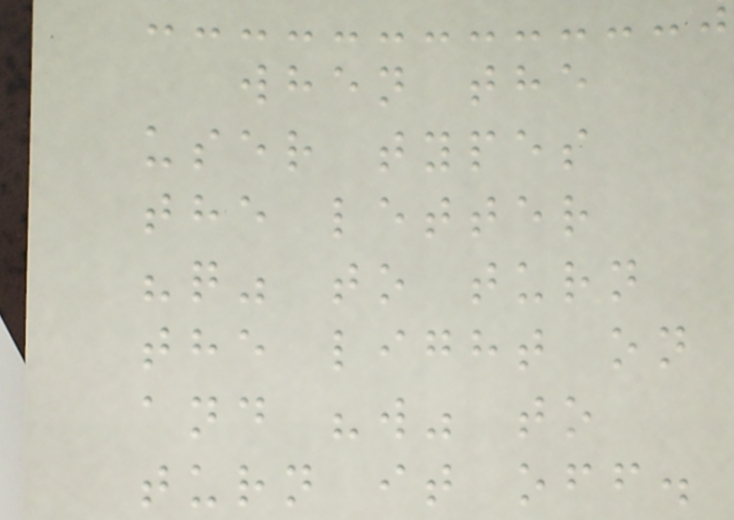when the
user types
the letter
"q" to turn
the light on
and "w" to
turn it off.
